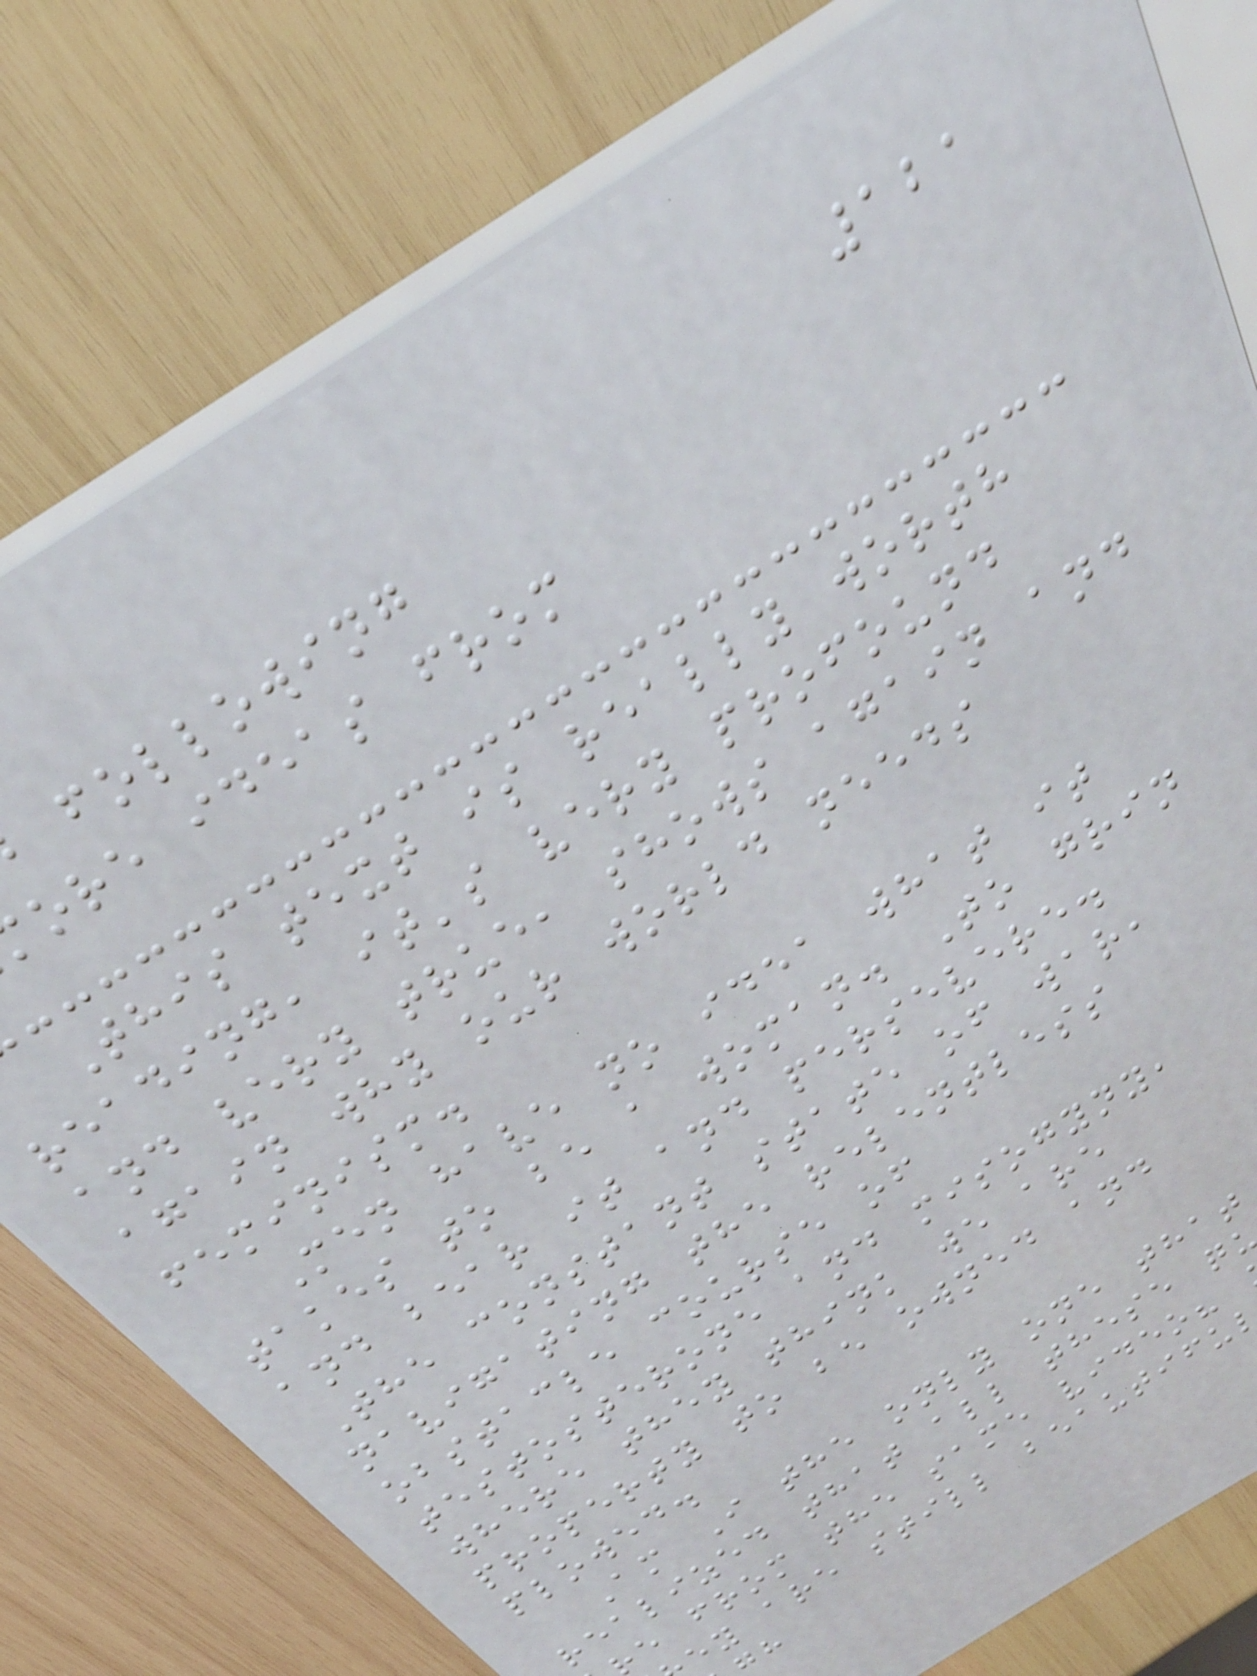121
following
ore ideas from
This text is really worth
reading, it's very profound
and very true, shows again and
again why our world needs
feminism.
Men have no idea what it
takes to be a woman. To grin
and bear it and persevere.
The constant state of war,
navigating the relentless
obstacle course of
testosterone and misogyny,
where they think we are
property to be owned and
plowed.
Am I the only one that
realized that all these q
e from the same video?
ey are still beautifu
